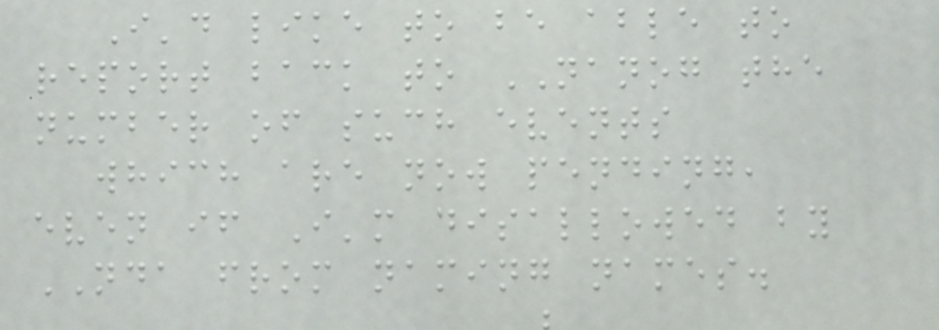I'd like to be able to
report back to NANOG the
number of such events
which are now pending,
even if I'm disallowed by
NDA from naming names.
